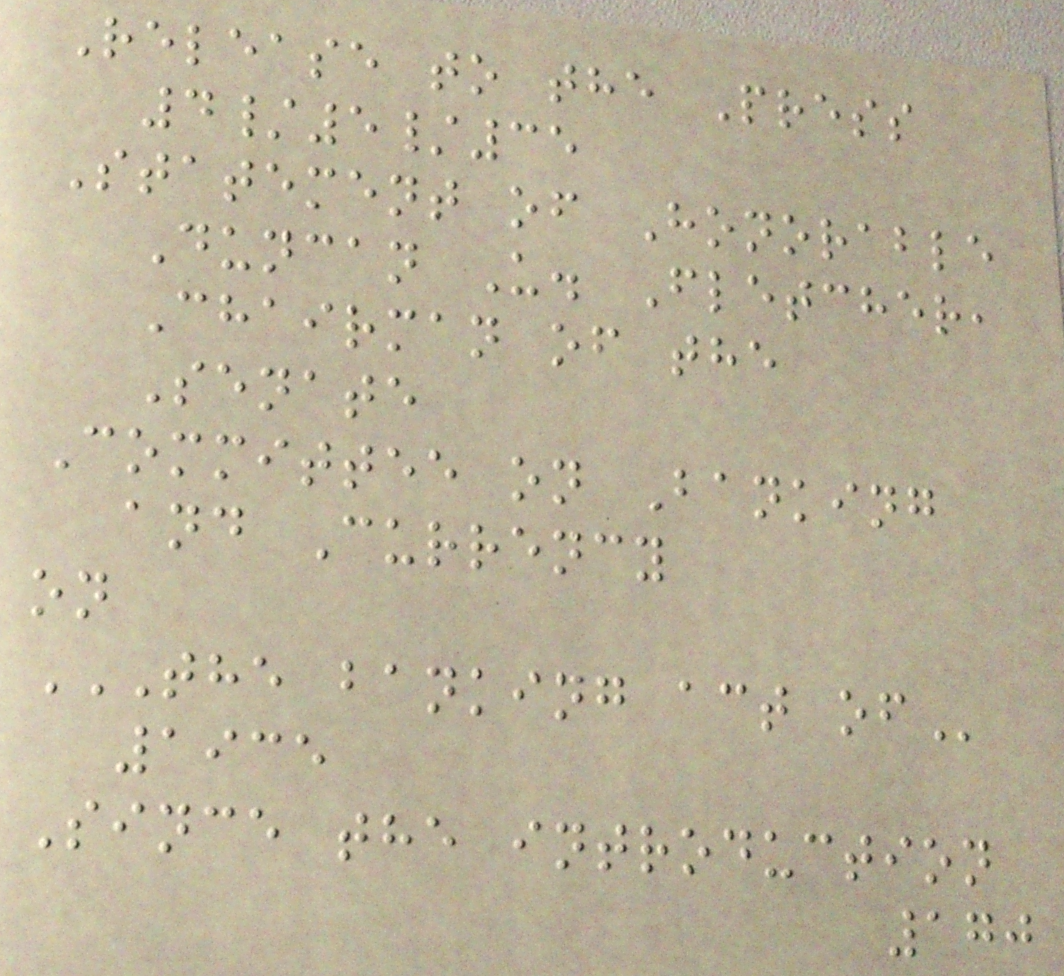Release to the Press
4/5/35
Statement of Honorable
Duncan U. Fletcher,
Chairman of the
Senate
Committee on Banking
and Currency
on
THE BANKING ACT OF
1935
Since the introduction
170
